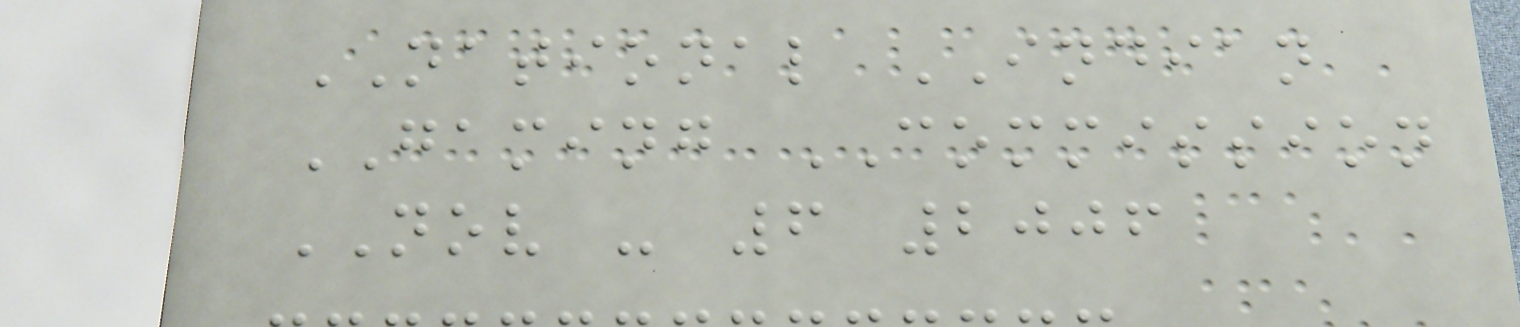NATIONAL INDIAN
GAMING COMMISSION
NOV - 6 2006
